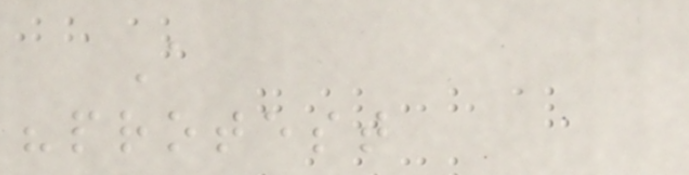A
"protest
